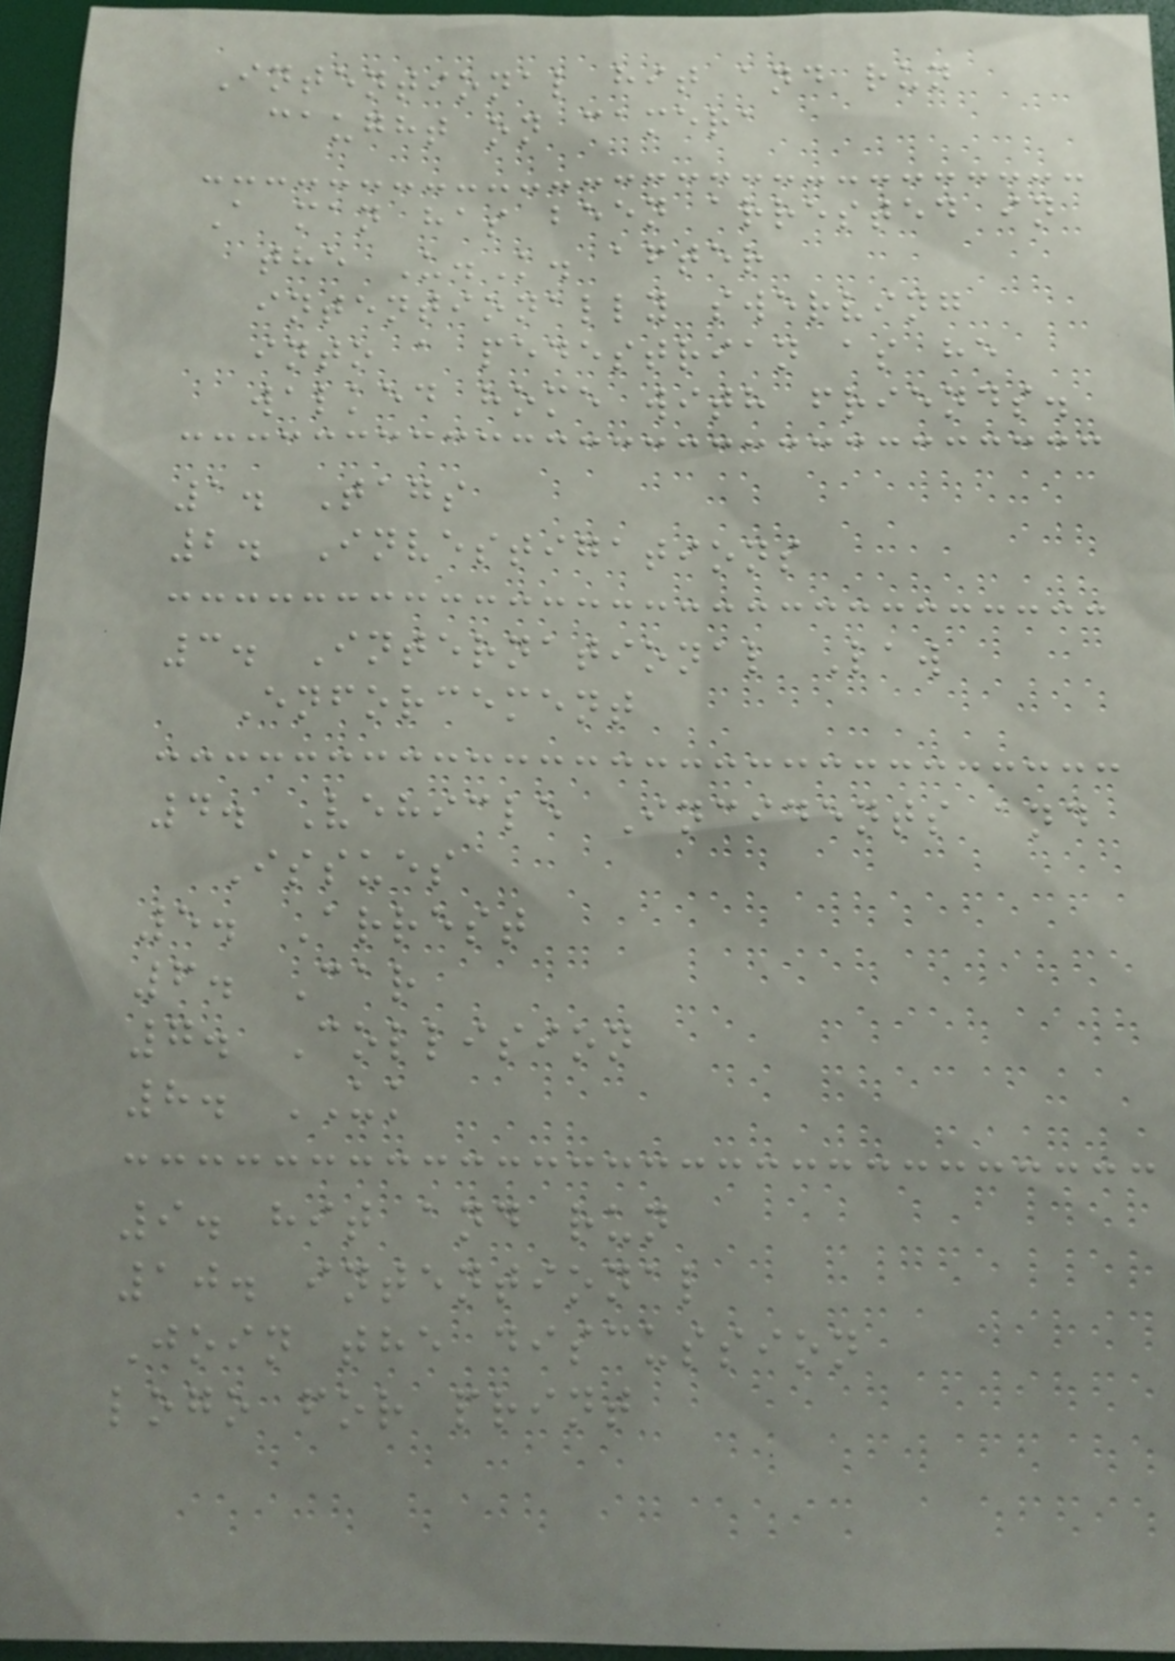Intentional hit and run
caught on camera
A man has been arrested in
the U.K. after
intentionally swerving
into a pedestrian as he
walked home with friends.
1. Tags
2. Investigations
3. International Law
Enforcement
4. Vehicle Incidents and
Issues
5. Arrest
6. Car
7. Collision
8. UK
9. hit and run
10. intentional
Join the discussion
logo for print
